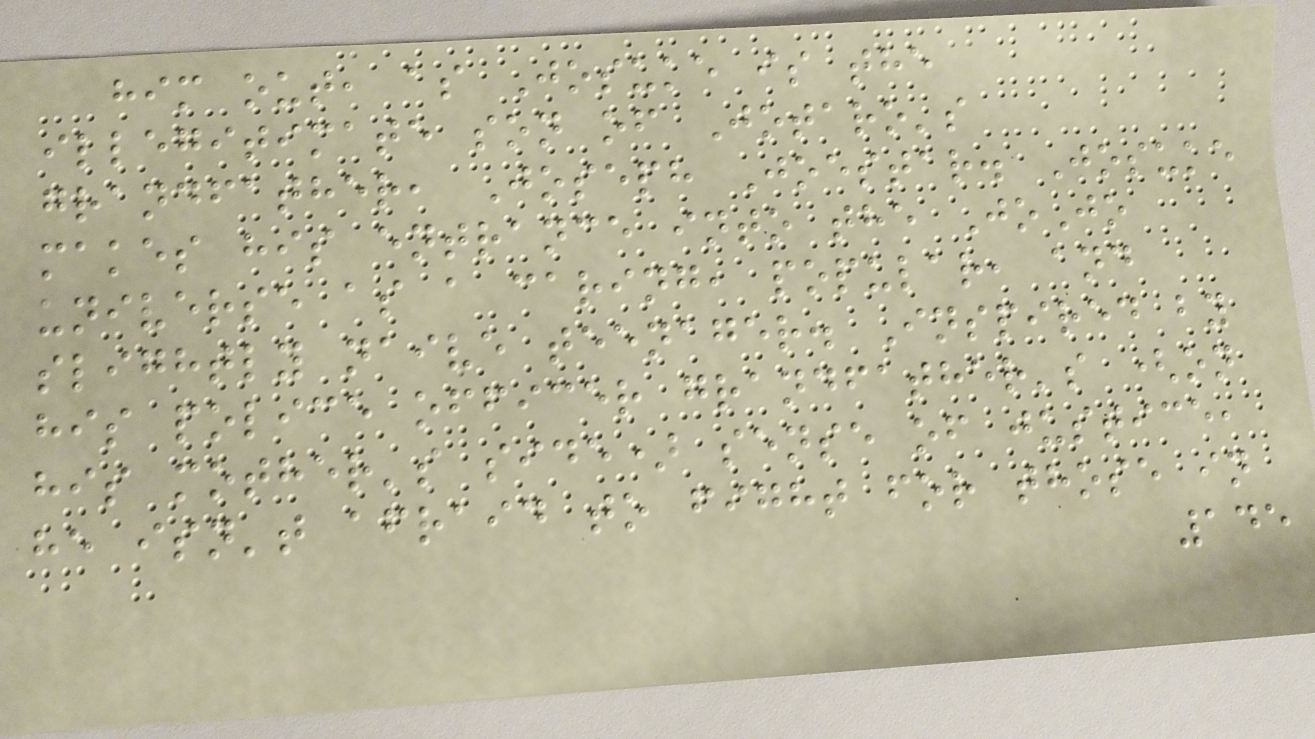him out, as Josuke is the
illegitimate son of Jotaro's
grandfather, Joseph Joestar. Josuke
makes his entrance into the JoJo
universe as a caring, popular, and
slightly naive teenager. Inspired by
his police officer grandfather's (on
his mother's side) sense of justice,
he isn't afraid to fight for those in
145
